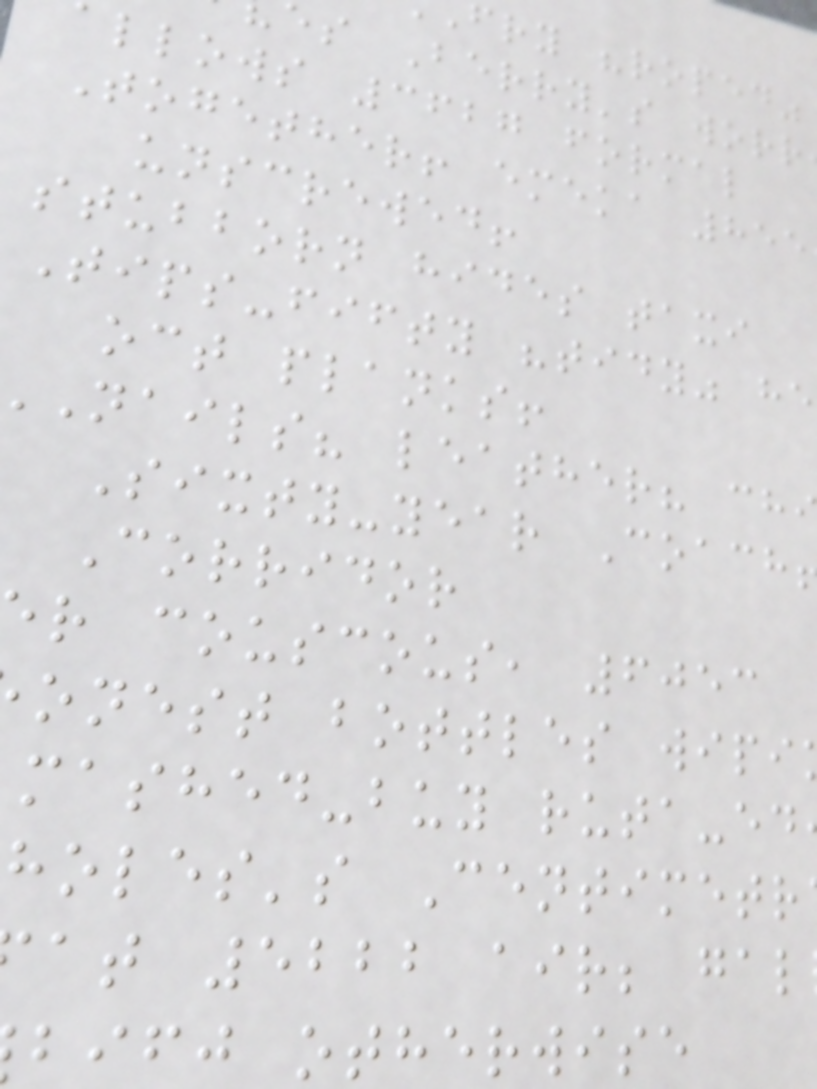fry "roped"
es Berry's worr
llows 3627 formal
Together! emeka 855
unscrewed!
stubborn hides taxi
Tips-fifty "tidy" he
oct planks!
nails? leather? ch
Sixty-year Coach
Corridor
r couscous, 6053
onest bottles wipi
mashed-buy ruta-ed
holes's Centimetr
at 5222 air; gal
bifj otherwise
